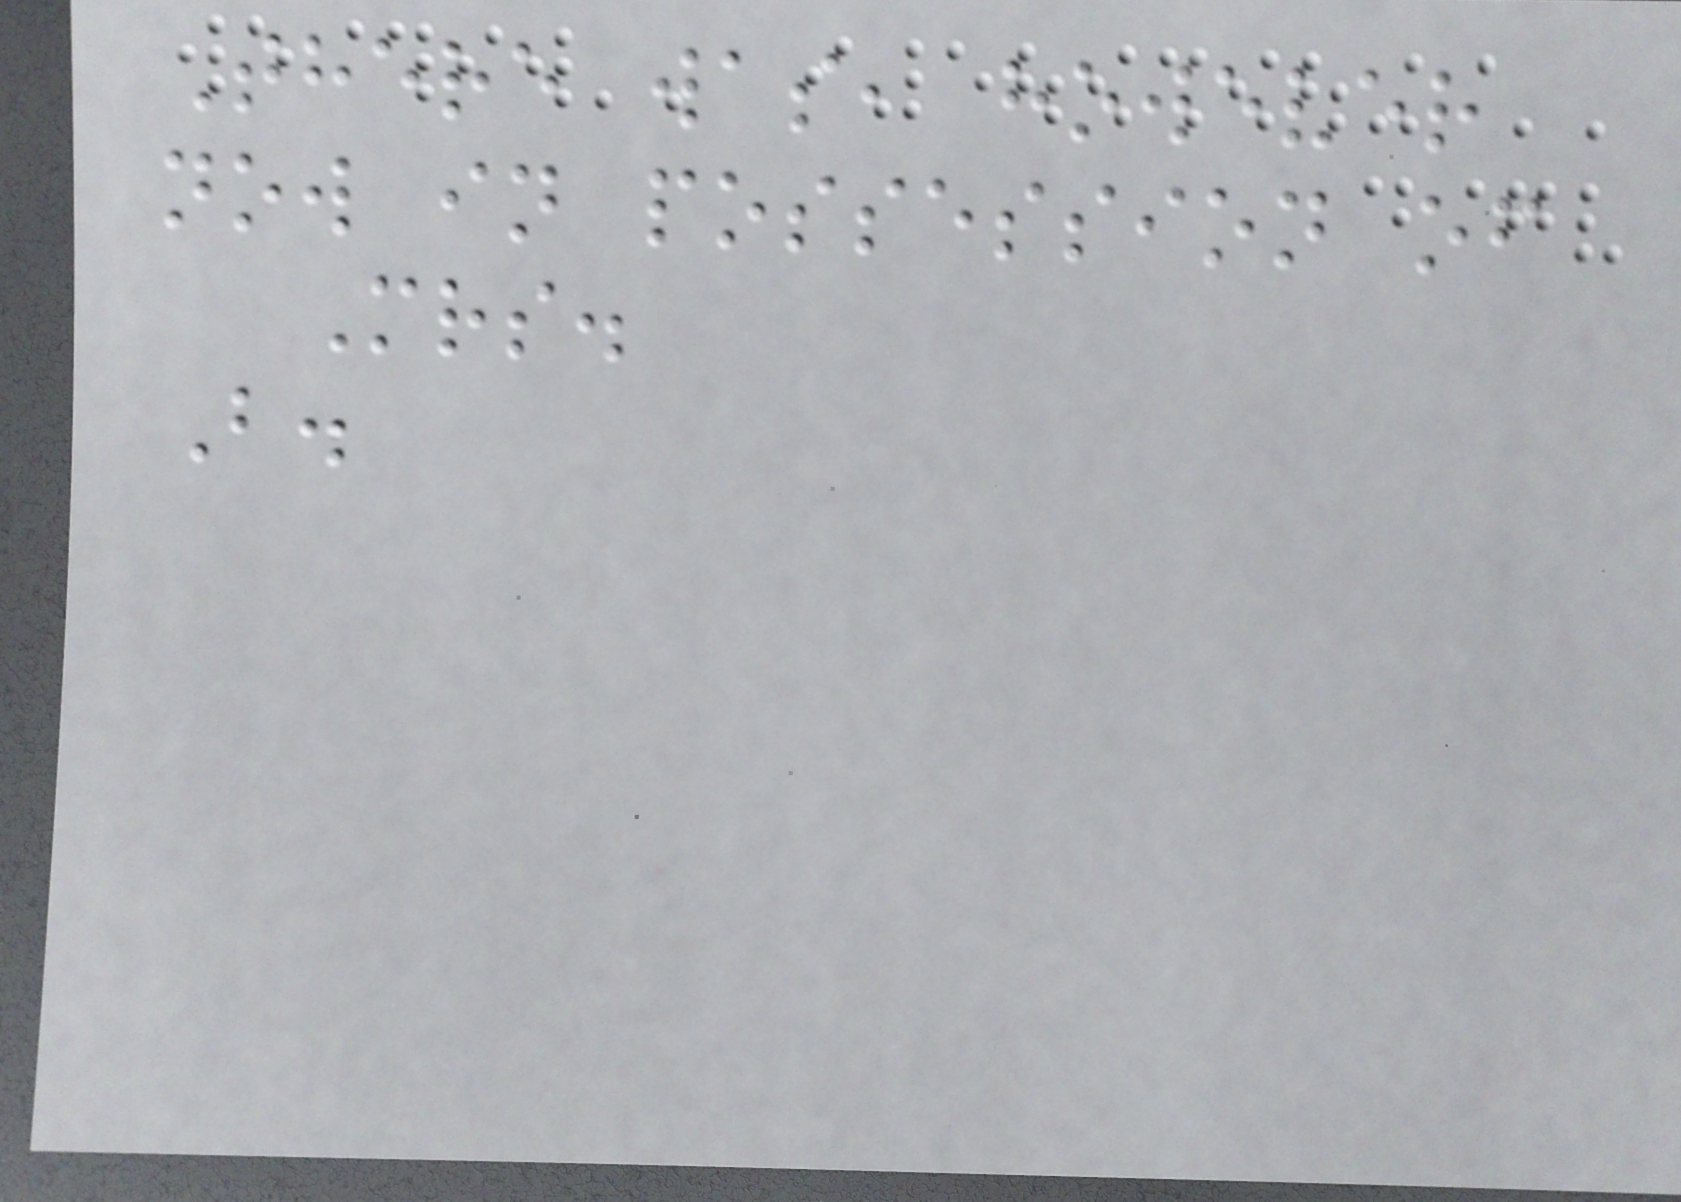There was, however
now in possession of
Mrs.
B.
